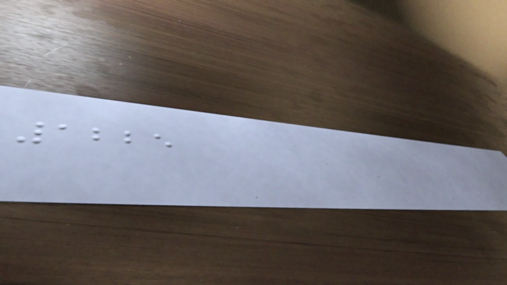1225
